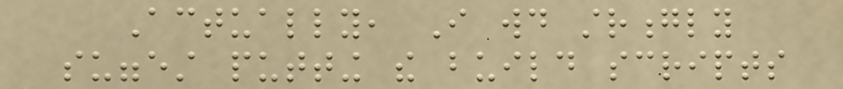Actually, I would strongly
suggest putting the build scripts
